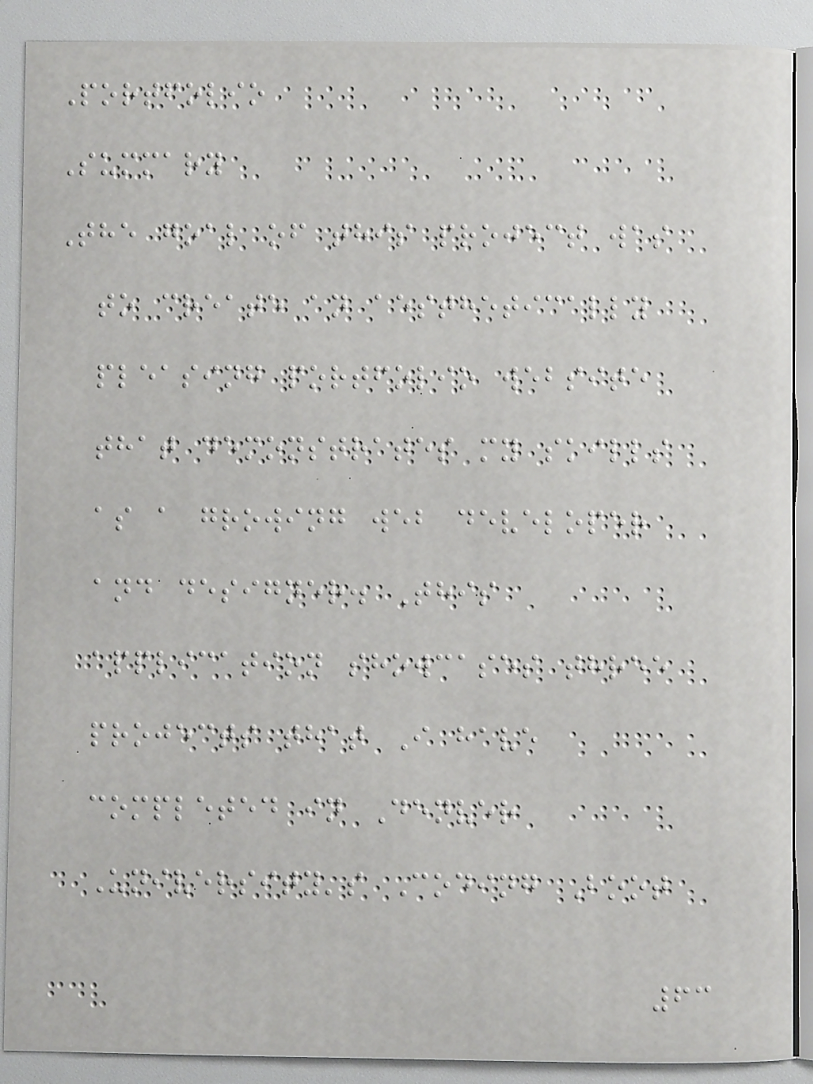Portfolio
Summary
The goal of this project was
to create an aesthetically
pleasing portfolio website
that demonstrates my skills
as a growing web developer
and designer. This
application showcases three
projects that I have
completed in Denver
University's Coding Boot
63
